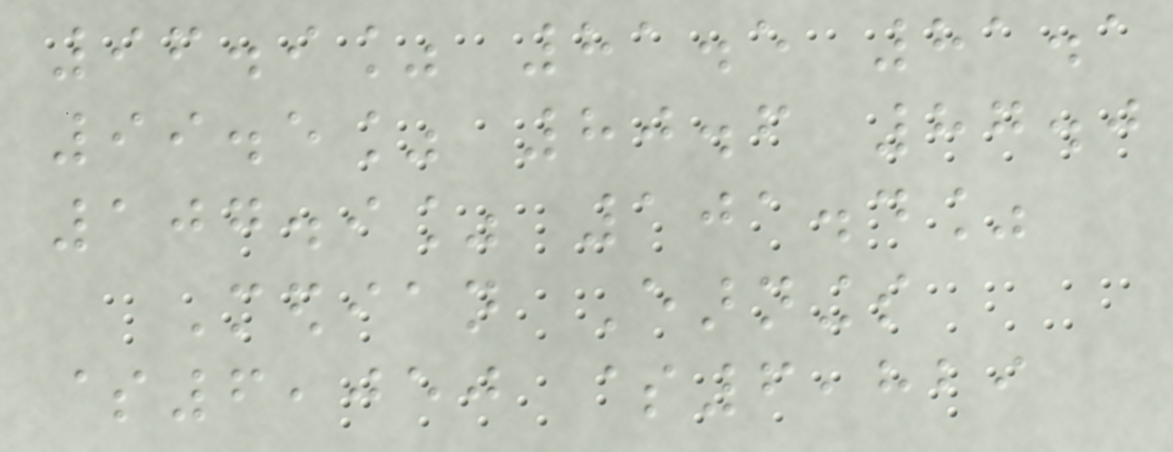96.9% 81.5 81.1
99.5% 80.6 87.0
107.9% 101.4%
Median Earnings
$6,050 $6,829
